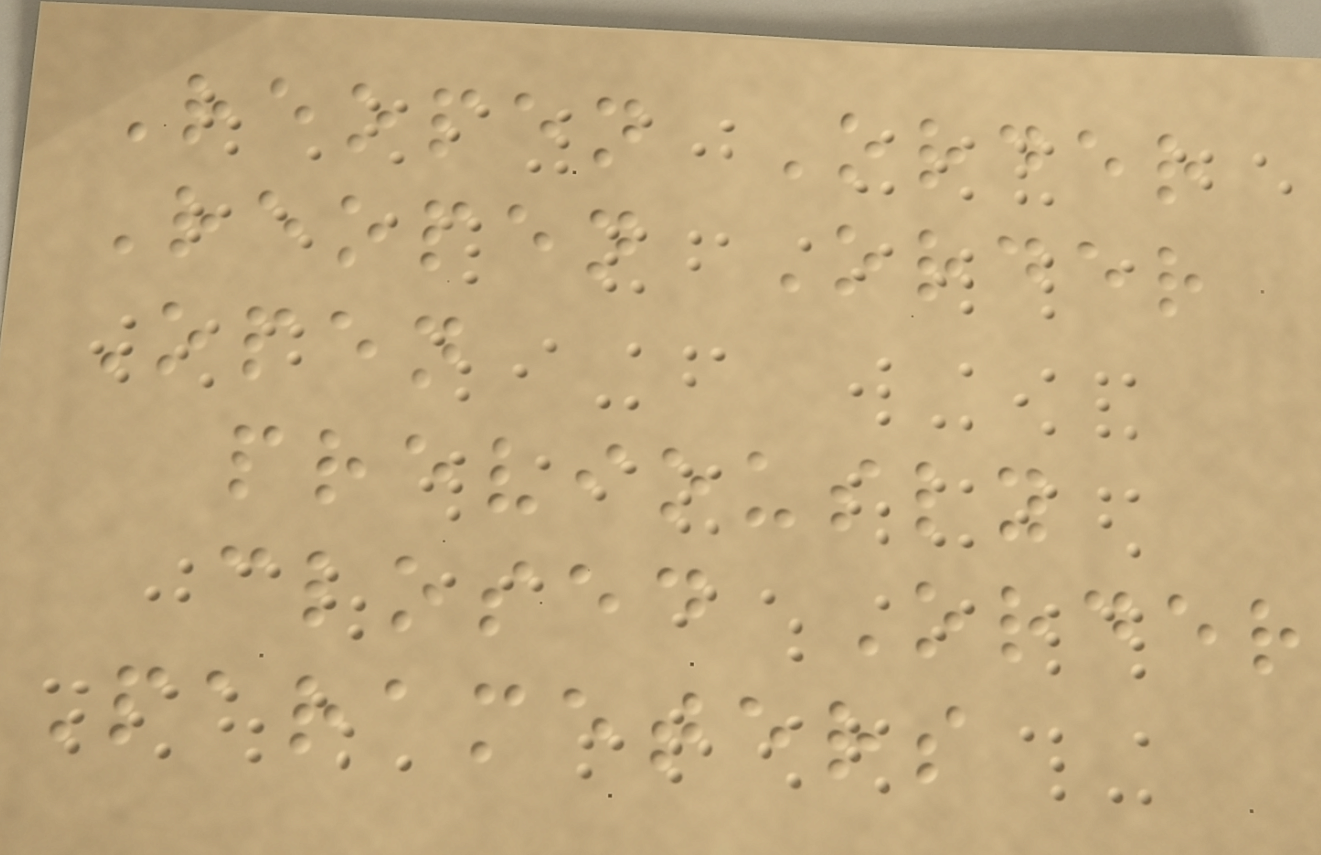Reopen Order
Reopen Order
Open
previously
closed Order
Parameters
